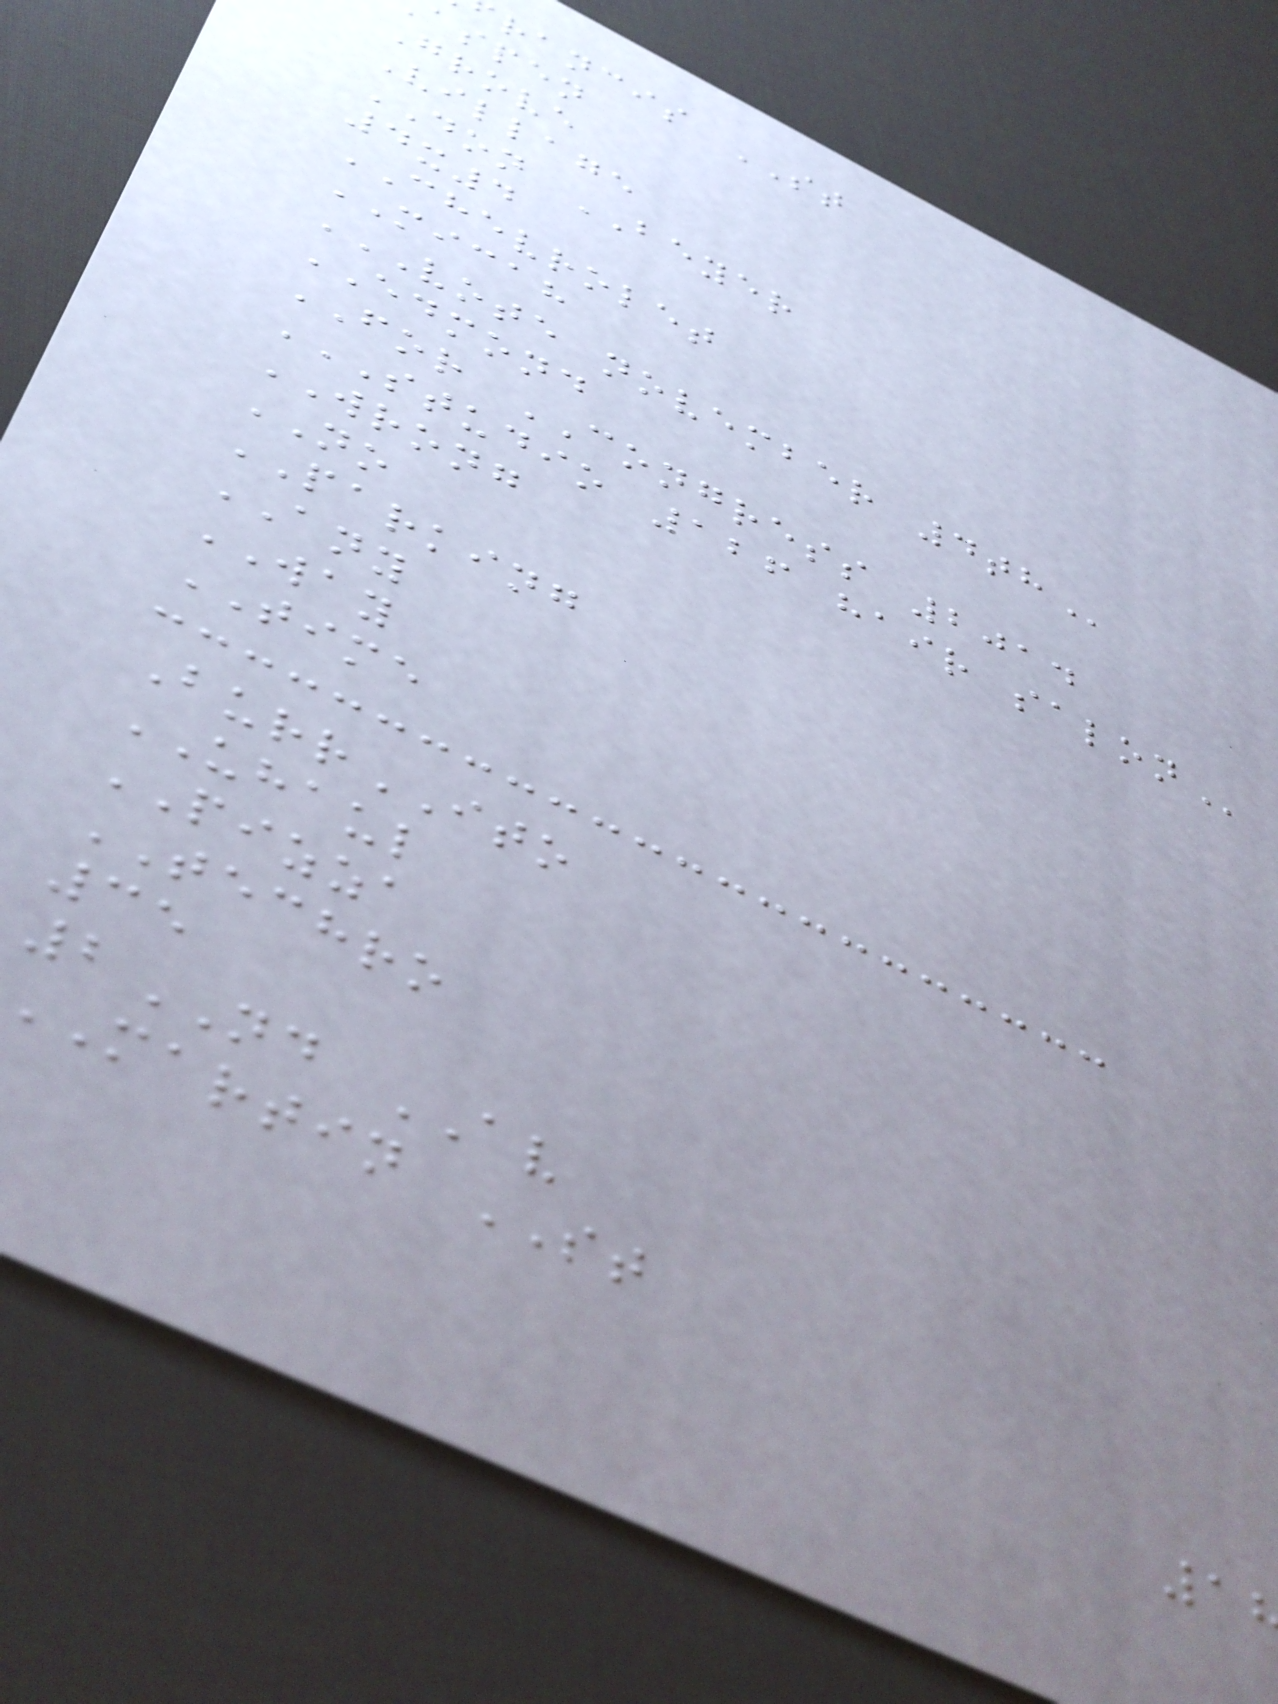rancis ST
aspen
Grove
Village
DON BEYER
4x4
CHEVROLET
MICAH
VOTE NOVEMBER 4TH
EDMOND
FOR CONGRESS 2014
STUDIO 126 HAIR SALON
WRONG
NO
PARKING
ANY
WAY
TIME
BurrITO
UHAUL
PIZZA
TECHRO
35
2ND AV
martin ST
